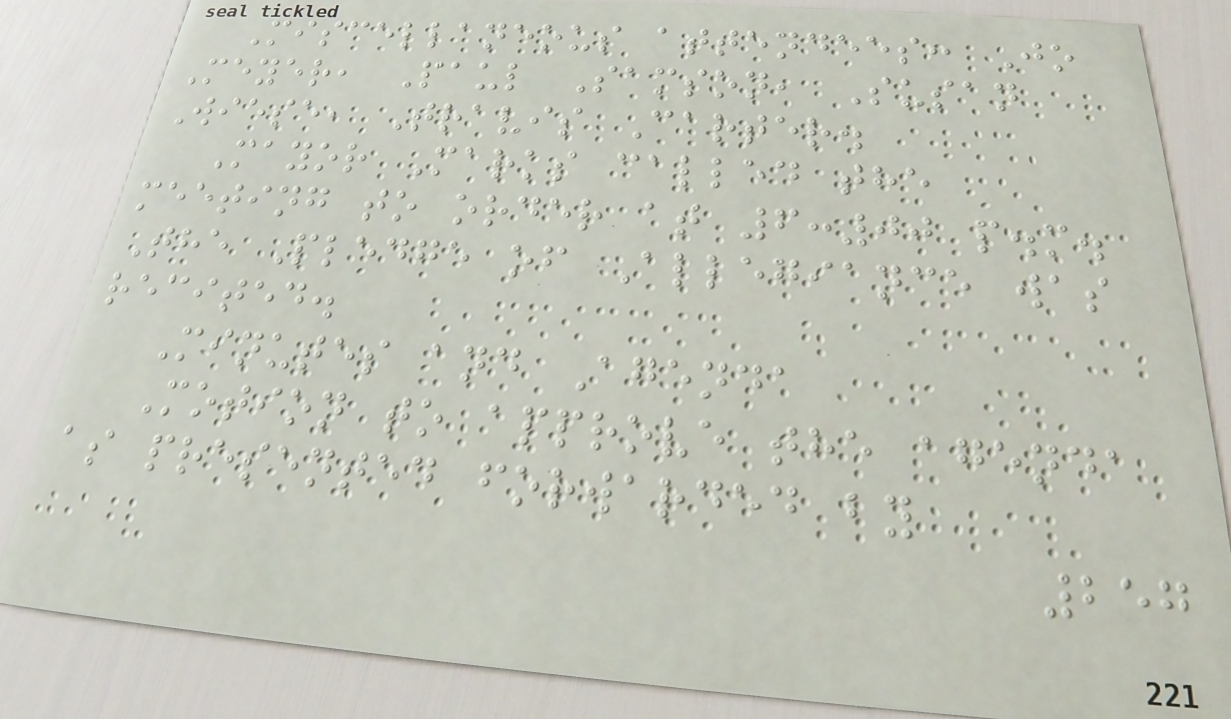Miscellaneous attendees: Jo
Meyer, Paul Samson, Susan
Wiese, Travis Carter.
Mayor Marks called the
meeting to order at 6:00 p.m.
The Pledge of Allegiance was
recited.
Minutes and Agenda
Motion to approve the agenda
as presented forwarded by
257
